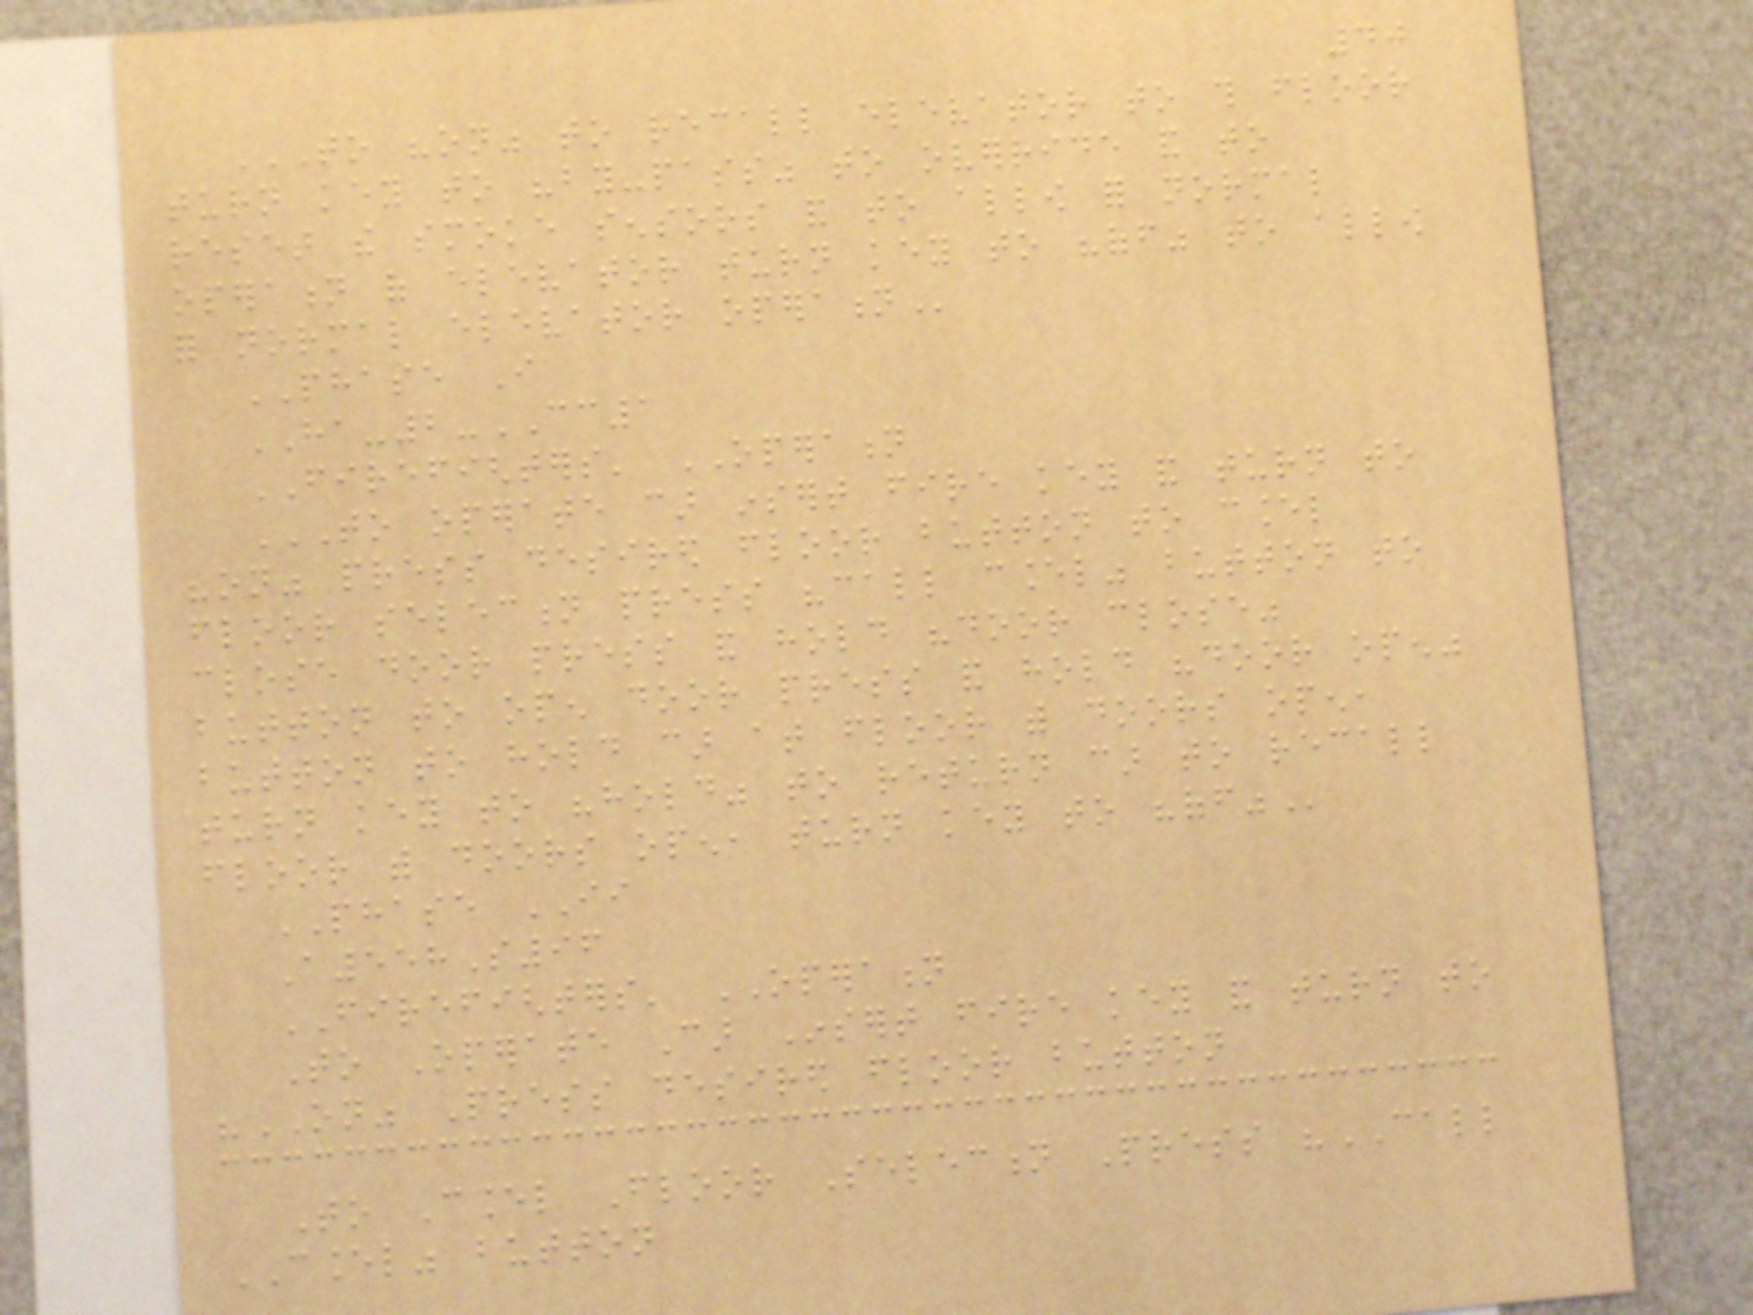40
TO "ON" TO RECALL ELEVATOR TO THIS FLOOR
TURN KEY TO "BY-PASS" TO OVERRIDE AND TO
RESET THE SMOKE SENSORS AND TO ALLOW FOR NORMAL
OPERATION OF ELEVATOR TURN KEY TO "OFF" TO ALLOW
FOR NORMAL ELEVATOR OPERATION
PHASE I
HA-2-CC1
FIREFIGHTERS' OPERATION
TO OPERATE CAR INSERT FIRE KEY AND TURN TO
"ON" PRESS DESIRED FLOOR BUTTON TO CANCEL
FLOOR SELECTION PRESS "CALL CANCEL" BUTTON TO
CLOSE DOOR PRESS AND HOLD "DOOR CLOSE"
BUTTON TO OPEN DOOR PRESS AND HOLD "DOOR OPEN"
BUTTON TO HOLD CAR AT FLOOR WITH DOORS OPEN,
TURN KEY TO "HOLD" TO RETURN CAR TO RECALL
FLOOR WITH DOORS OPEN, TURN KEY TO "OFF"
PHASE II
A558S96
FIREFIGHTERS' OPERATION
To Operate Car Insert fire key and turn to
"ON" Press desired floor button
To Cancel Floor Selection Press "CALL
CANCEL" button
